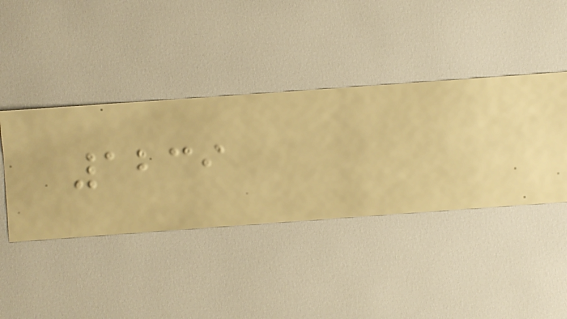1239
